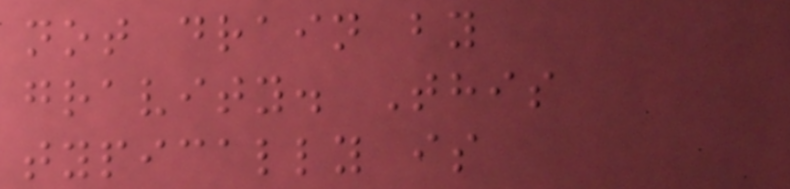not drain by
gravity. This
typically is
